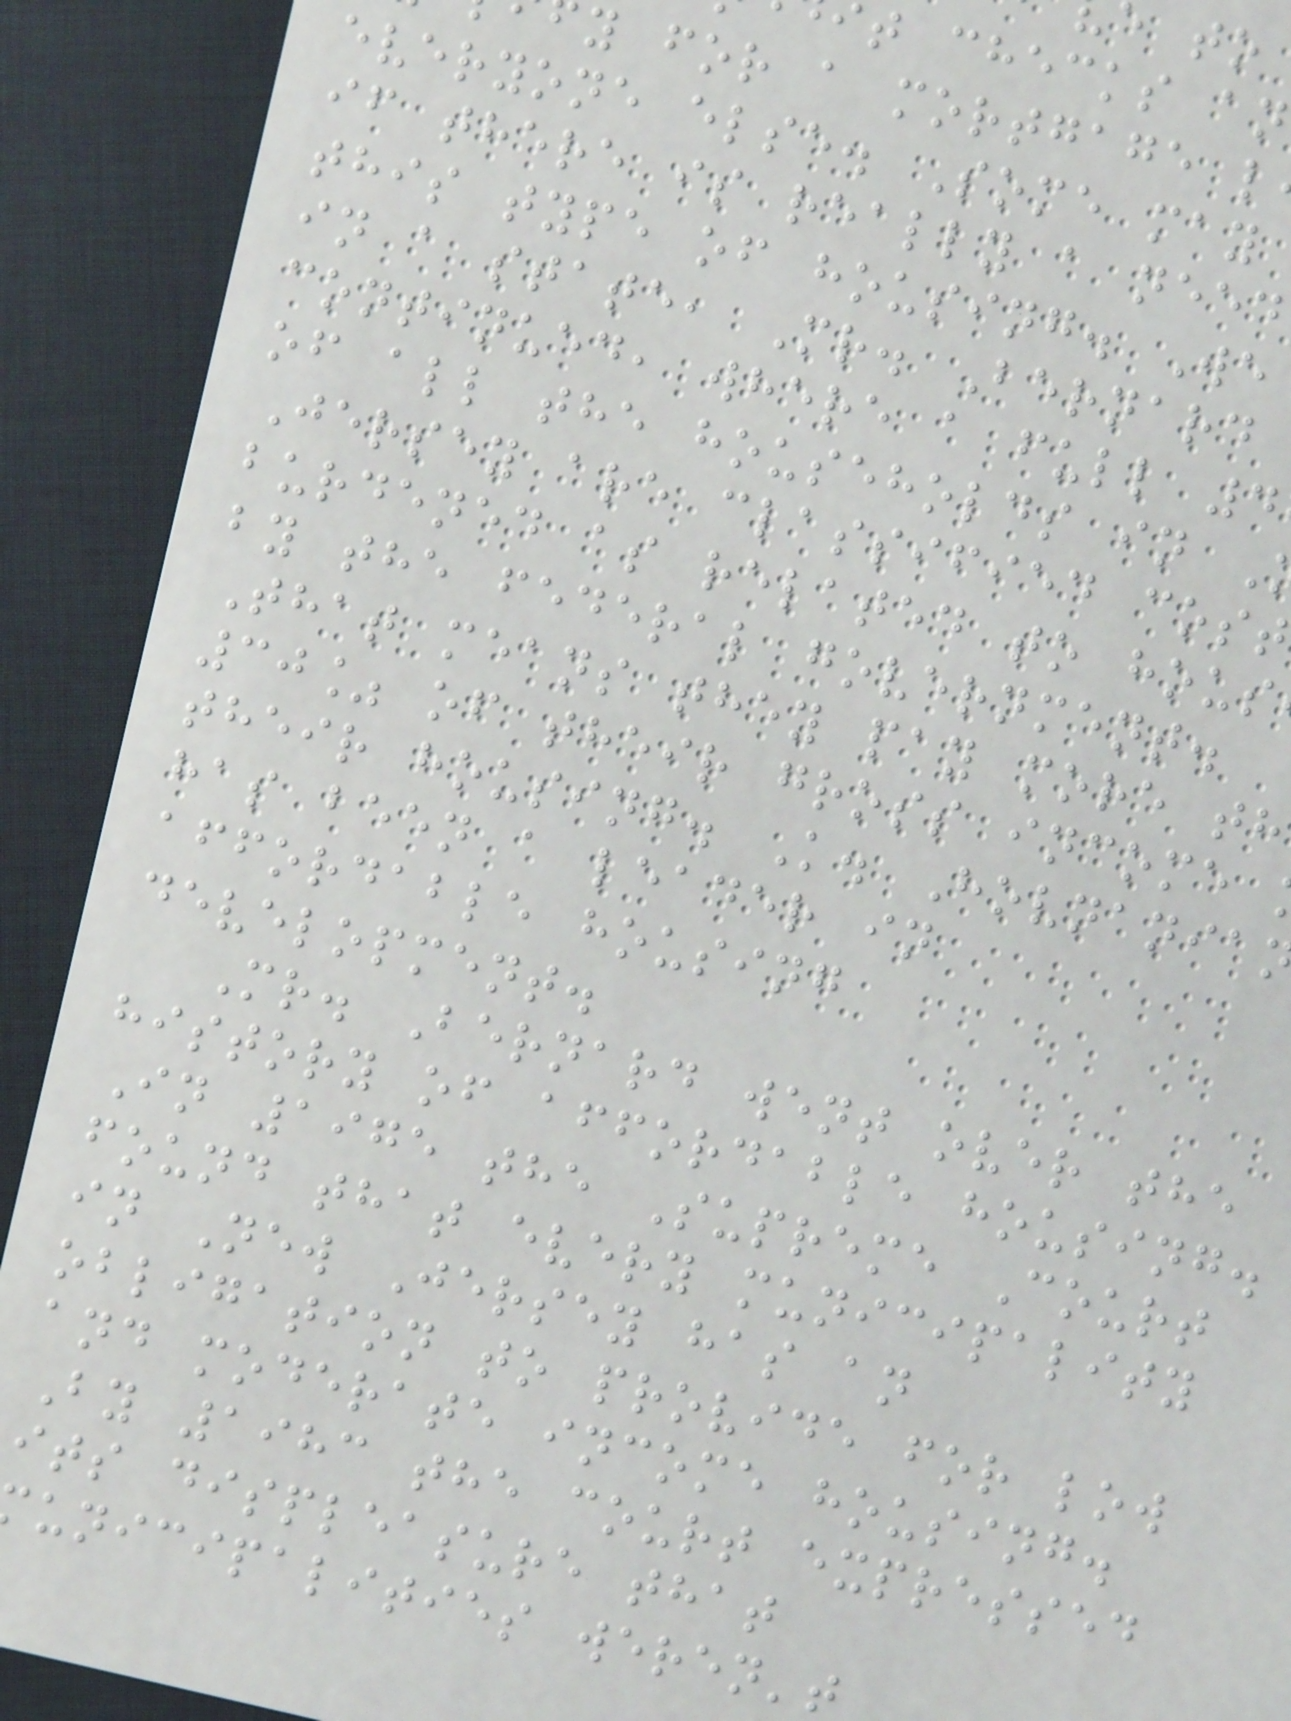t checks an
y for a mortgage l
everyone else. Some may
if there is really a need
this type of housing. We
in a state, Mr. Bernard
continued, where a full 4
of all the households in
Jersey are classified cost
burdened as related to hous
by the federal government.
That means they pay more th
30% of their gross income
their housing. K. Hovnania
has been a leader in
affordable housing
development.
Mr. Bernard went over the
history of affordable housing.
In 1975 the Supreme Court
found that every municipality
in New Jersey has an
obligation to provide for low
and moderate income housing.
By 1983 the court expressed
its displeasure that
unicipalities weren't
